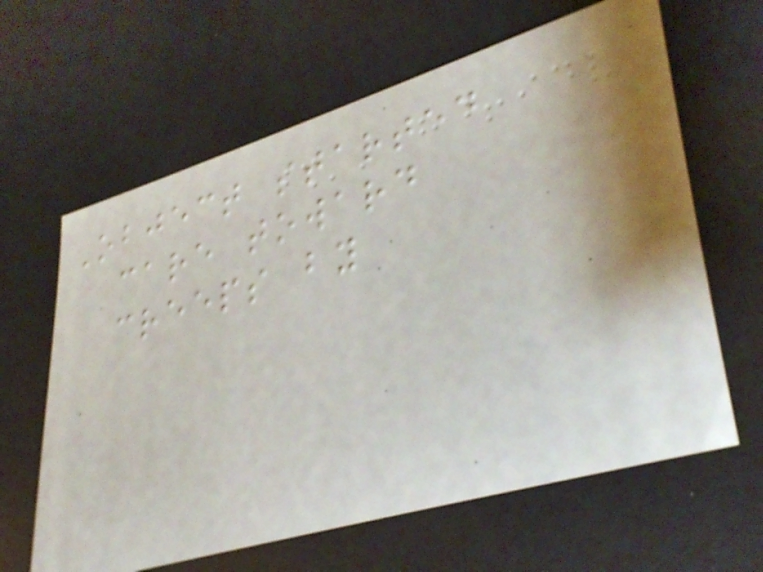Object started
care toward
creeps by
